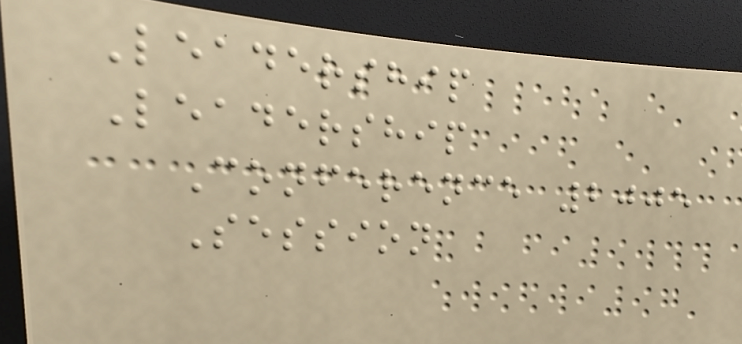Leadership
Leadership
Conference 2005
Session
